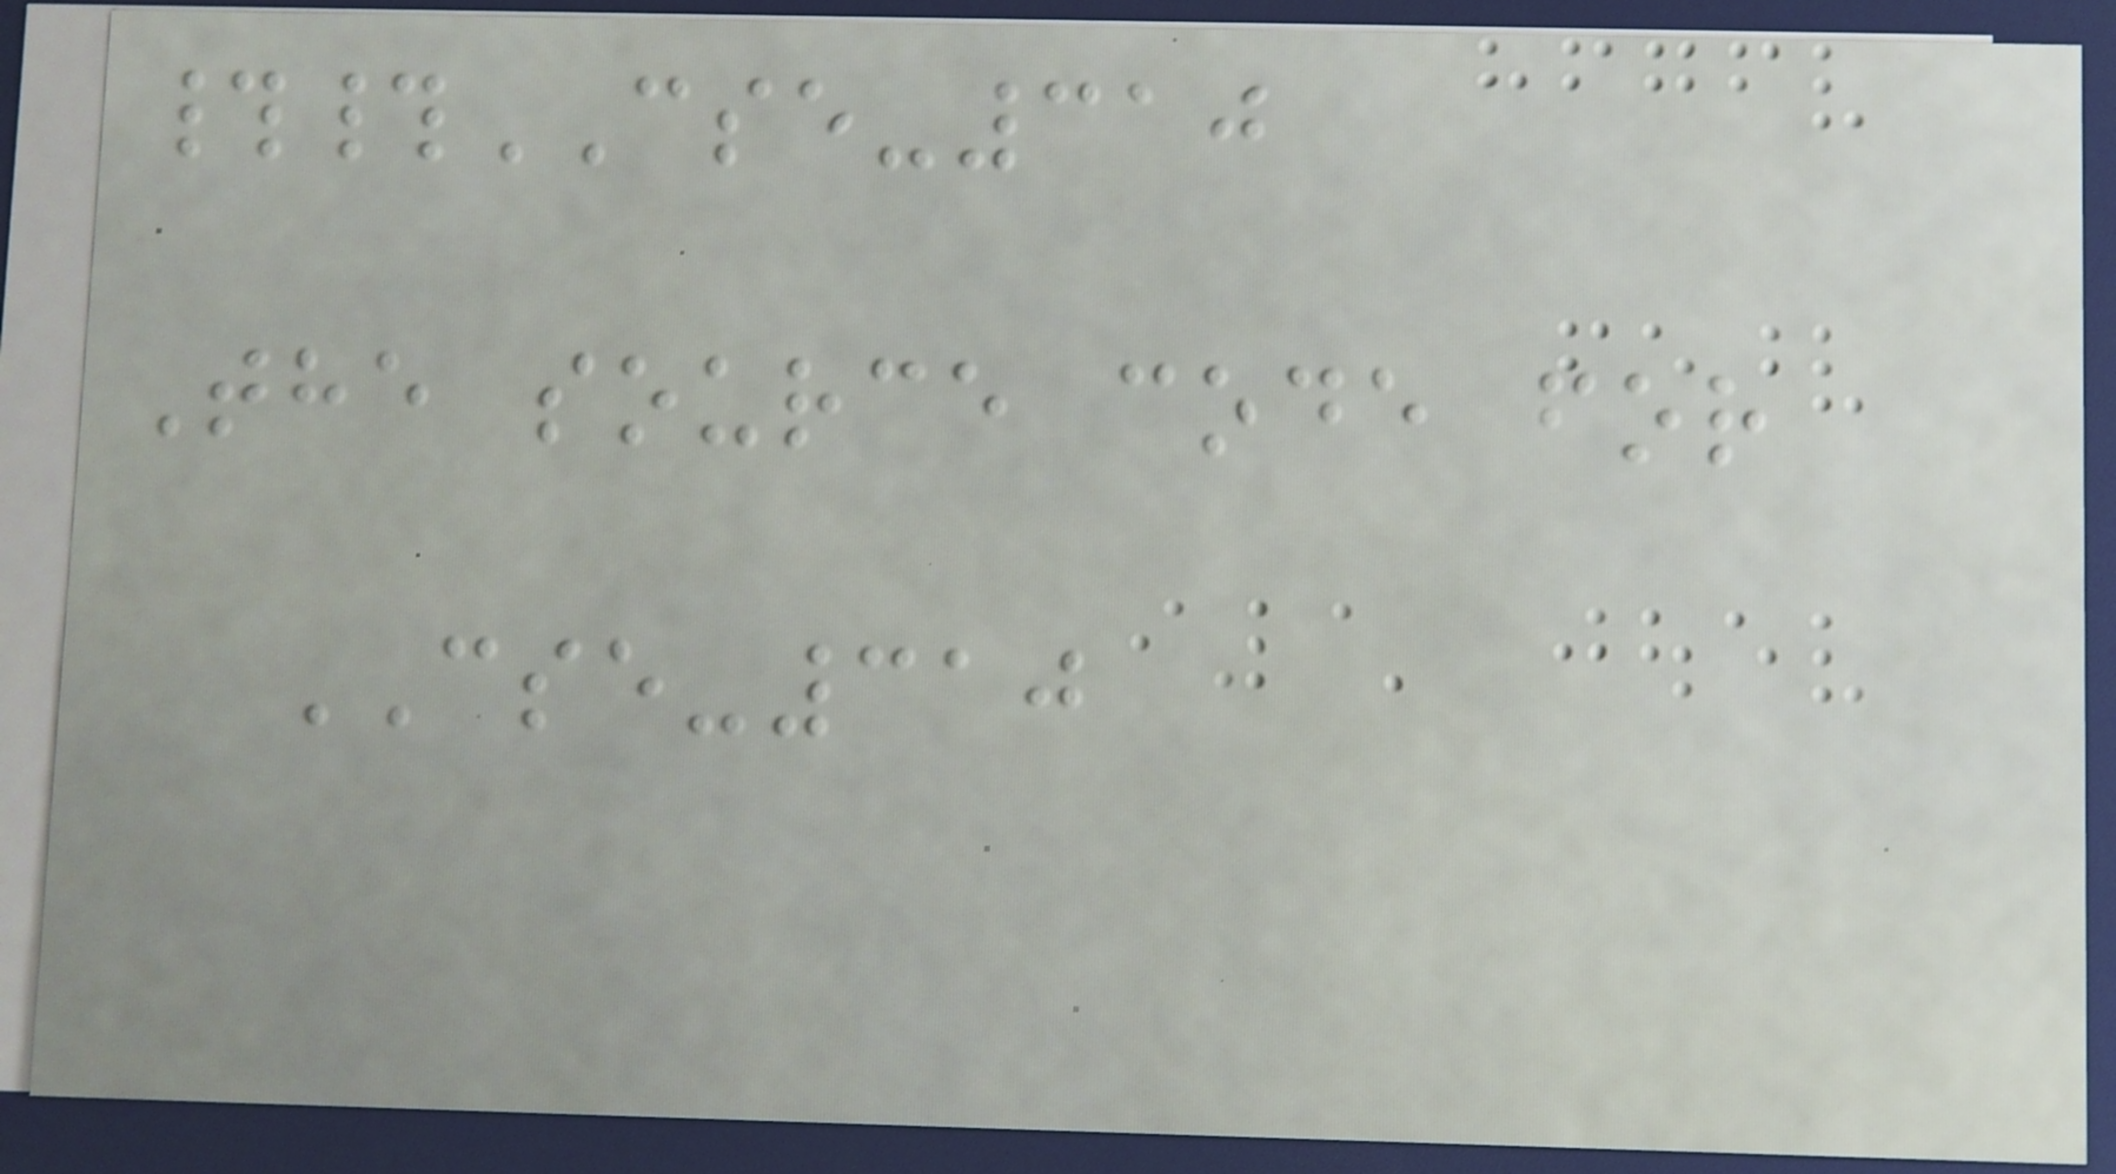##CSE-310
The source code for
CSE-310
